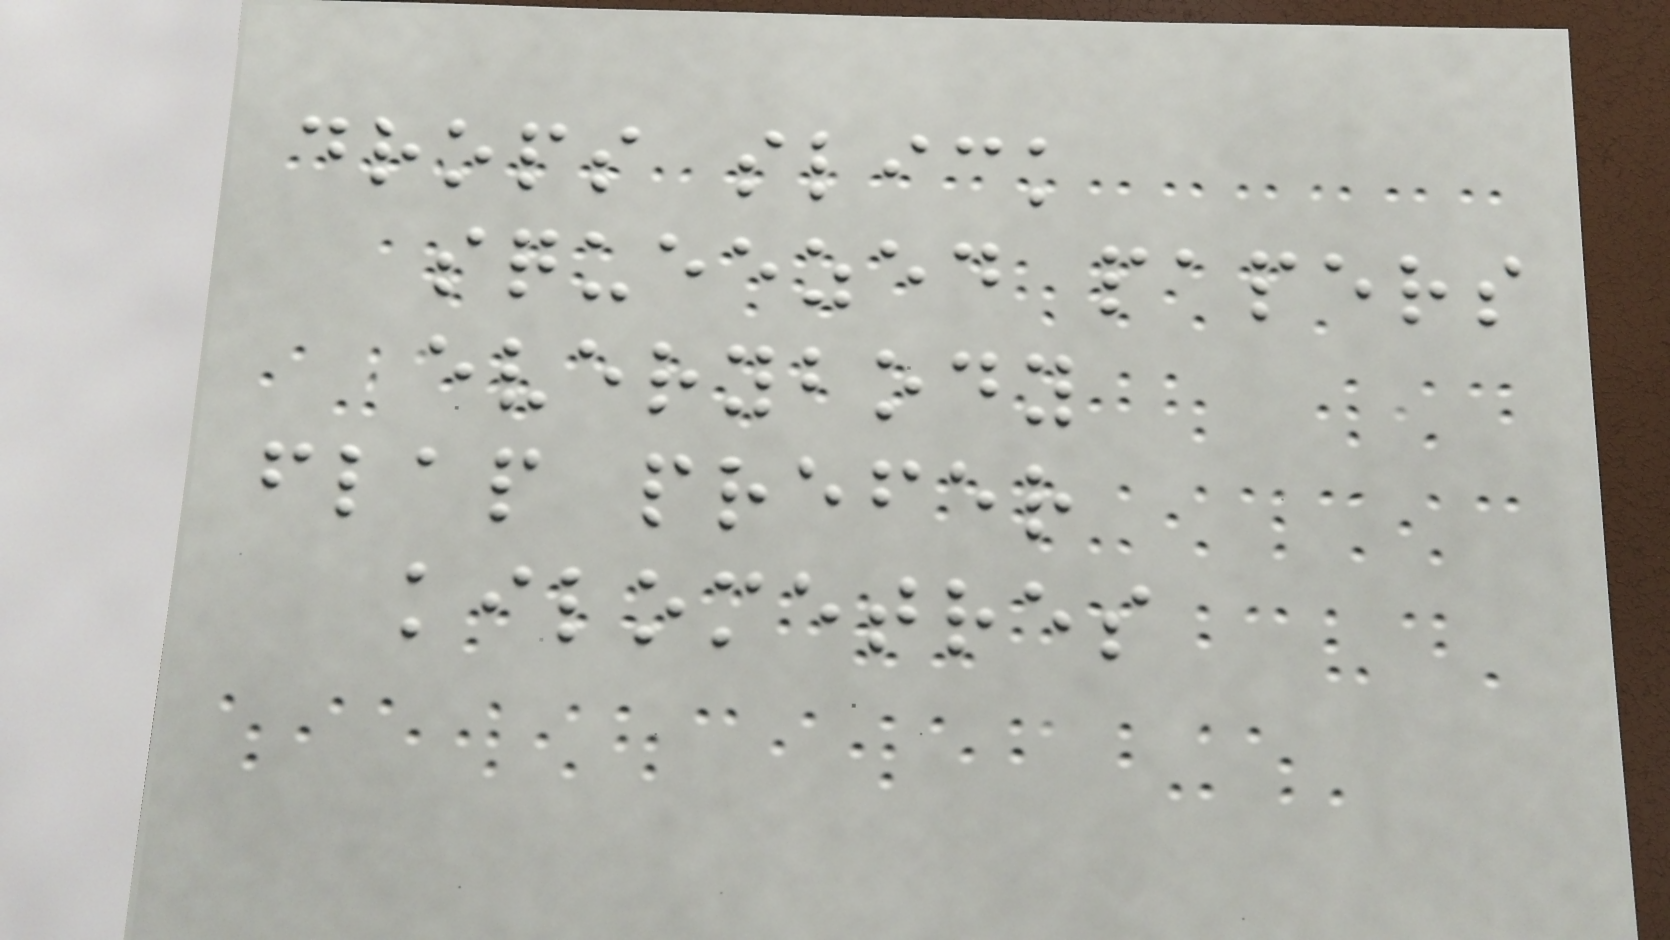drops slick
squeezed papers
everybody
flap prefer
kilometres
